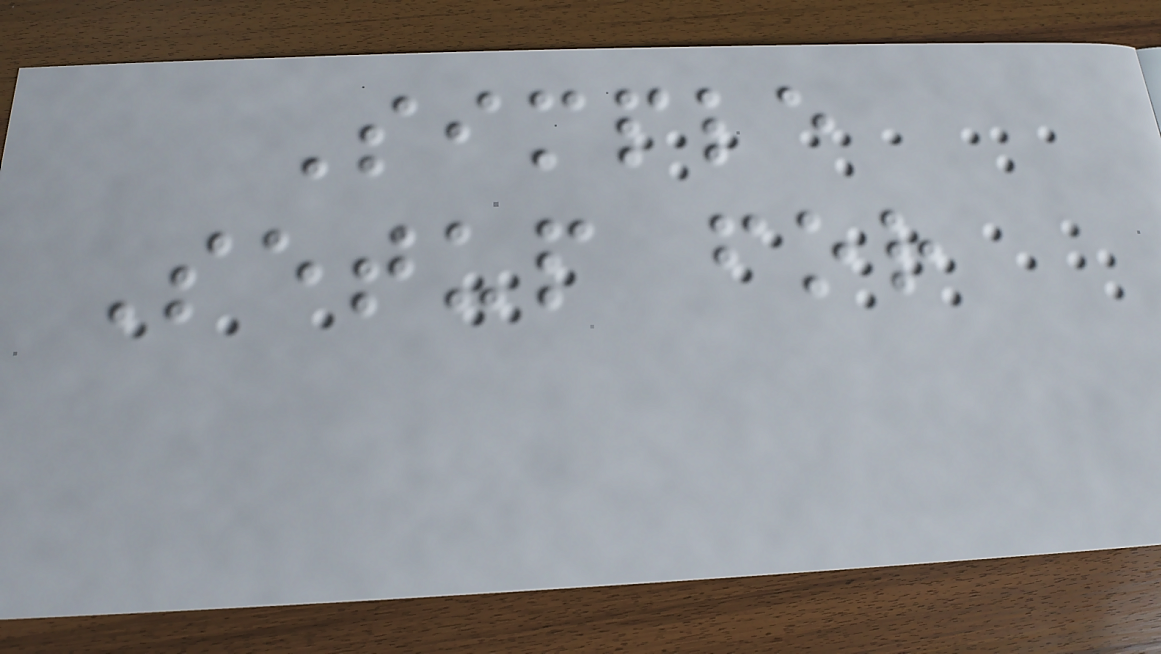Simple
Setup for
